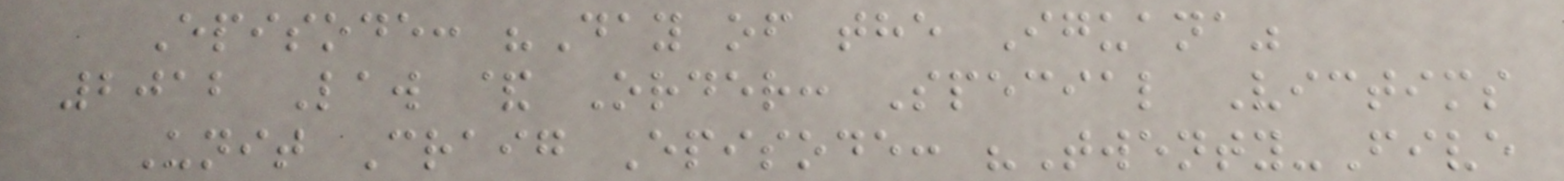Episode: "Day of the Iguana"
2012 Law & Order: Special Victims
Unit Craig Episode: "Twenty-Five
